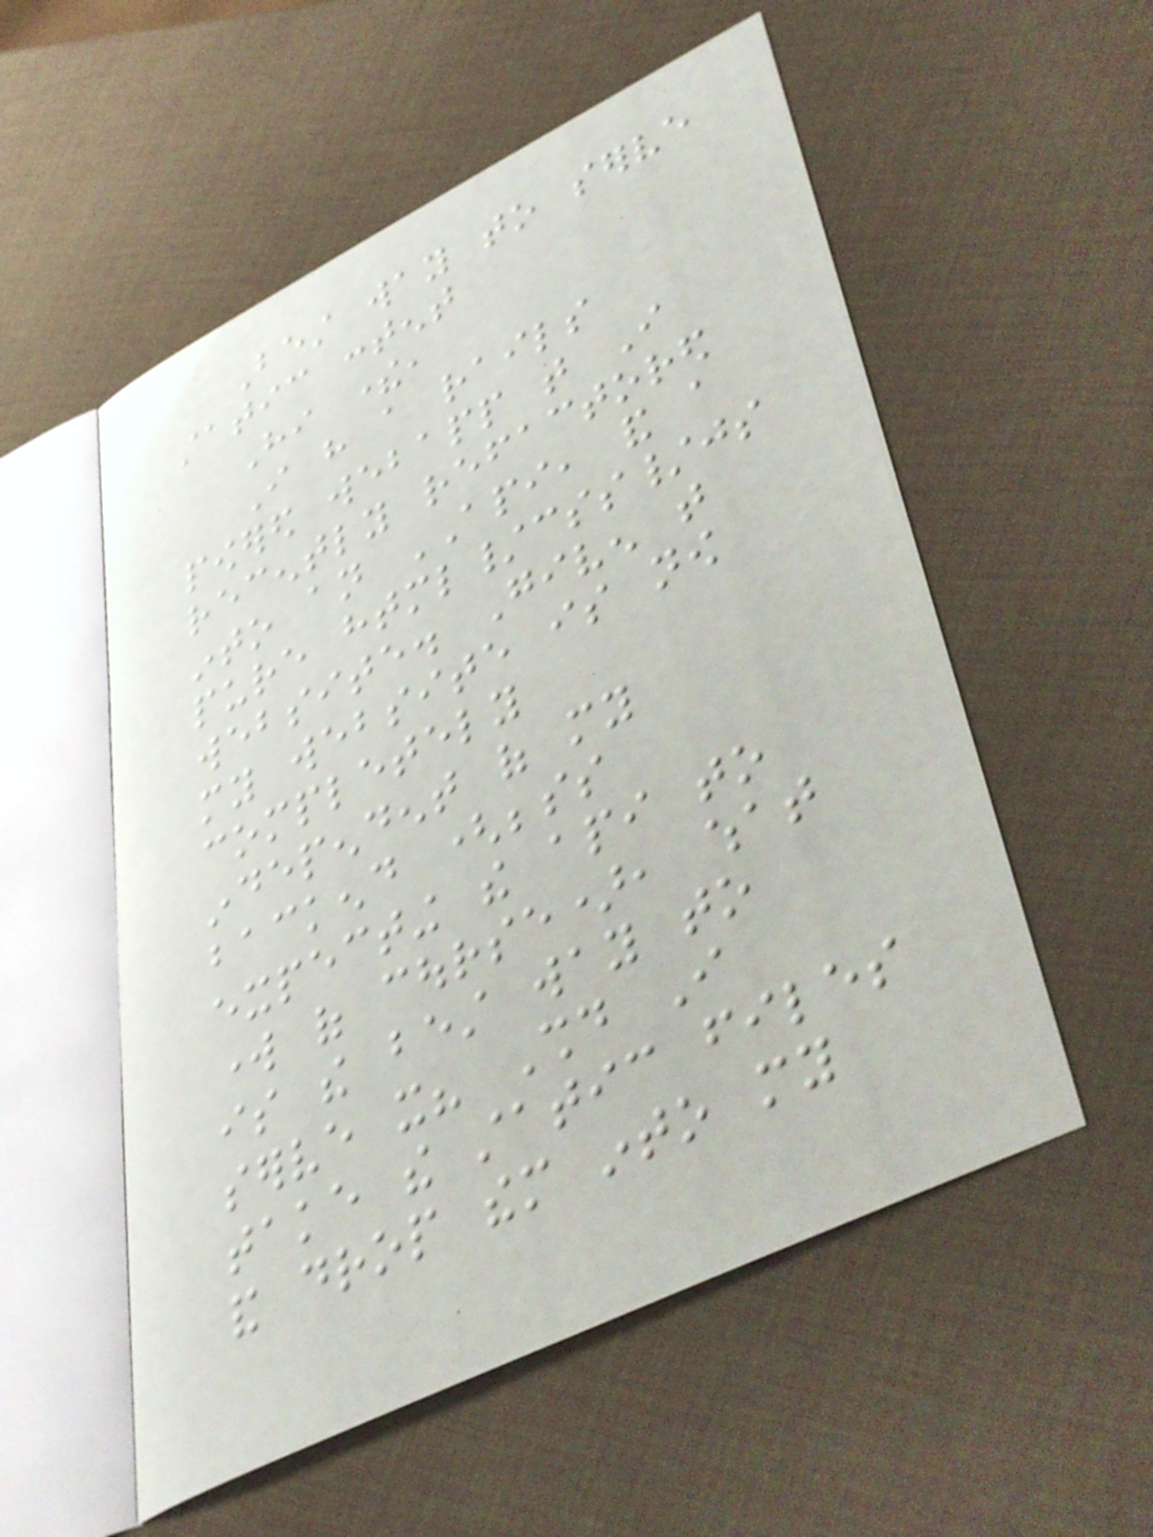Best way to serve
static content
Hi there,
I have a rails
powered webapp that I
recently refactored
into an API, and a
pure html/css/js
website. Given that
my website is now
completely
independent of my
backend (besides
expecting the api to
work of course), what
is the best way to
serve it? Should I
take the static files
and drop them into my
